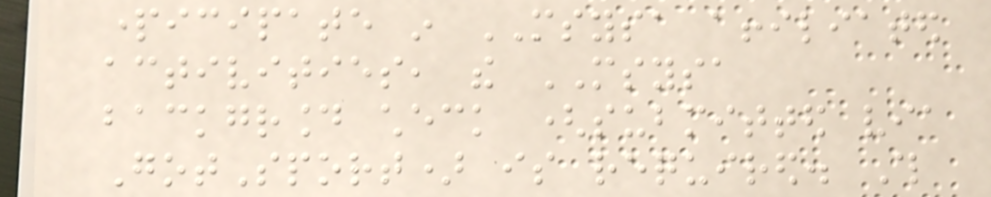participate in MSYSA affiliated
activities, the MSYSA
background check (submitted via
GotSport) is required. This
